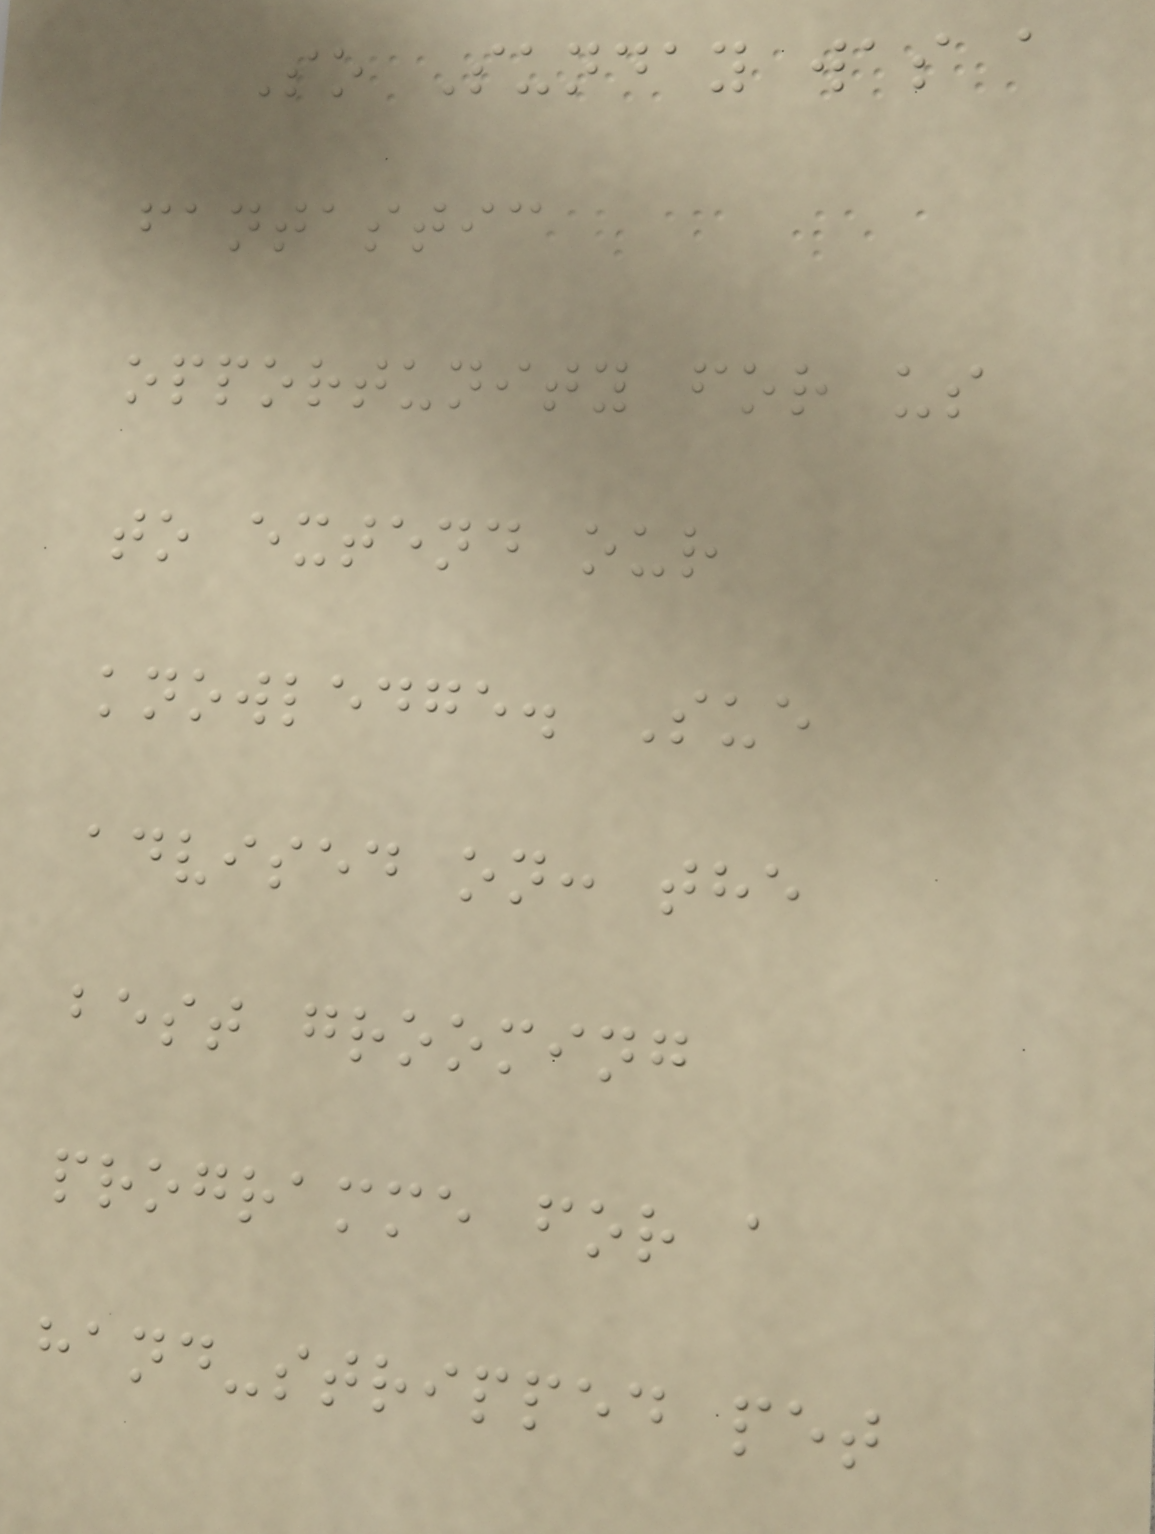So Sunday was a
fantastic
opportunity for us
to extend our
knowledge. Sue
advised on: the
best grooming
programme for a
hand-stripped pet
